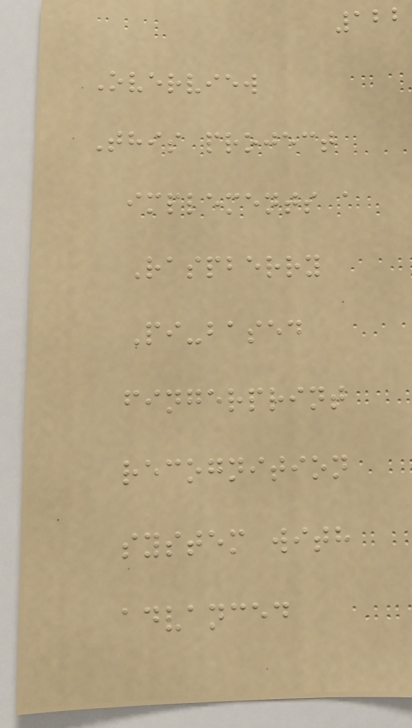122
Overview
This project
implements a
Raspberry
Pi-based
fingerprint
recognition
system with
advanced
